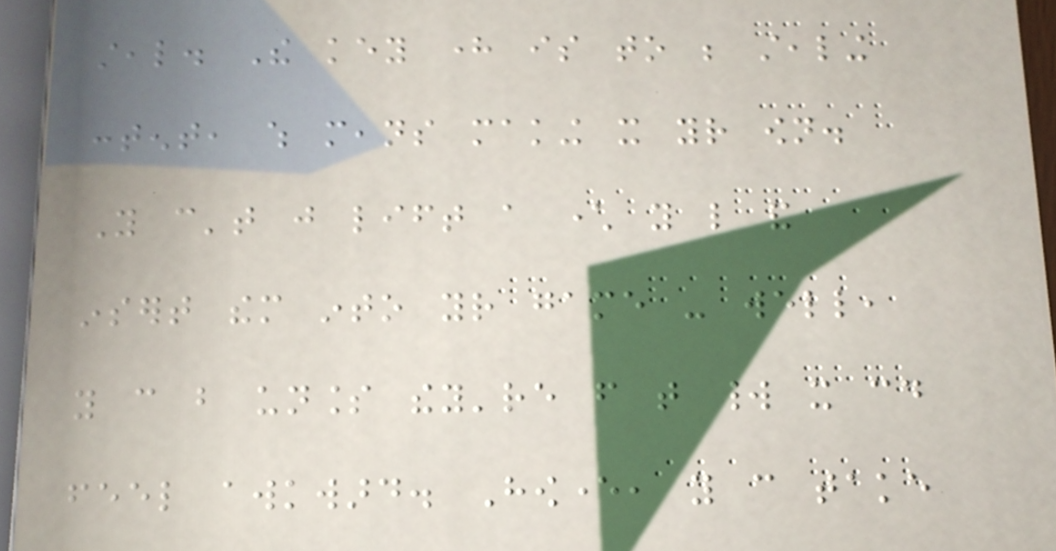steal. The key here is to be stealing
content, which means making it your own.
You can't just lift a character you like and
insert them into your game - well,
you can but unless they're from that world it could
feel awkward. However, you can take
